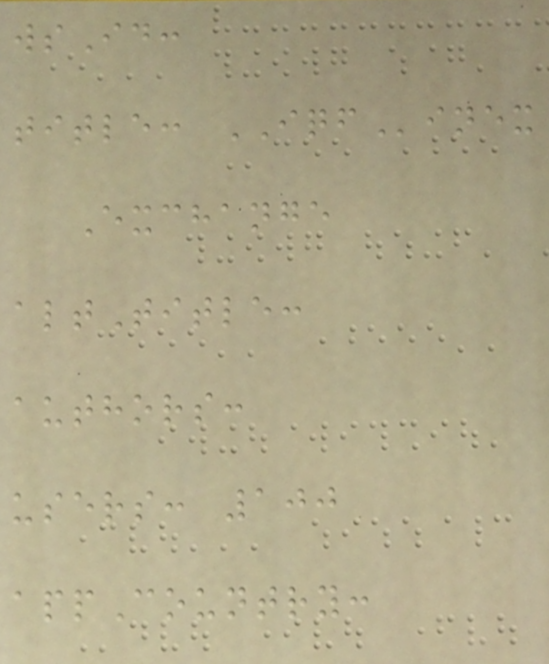wsId:
title: IQFinex
Exchange
altTitle:
authors:
users: 100
appCountry:
